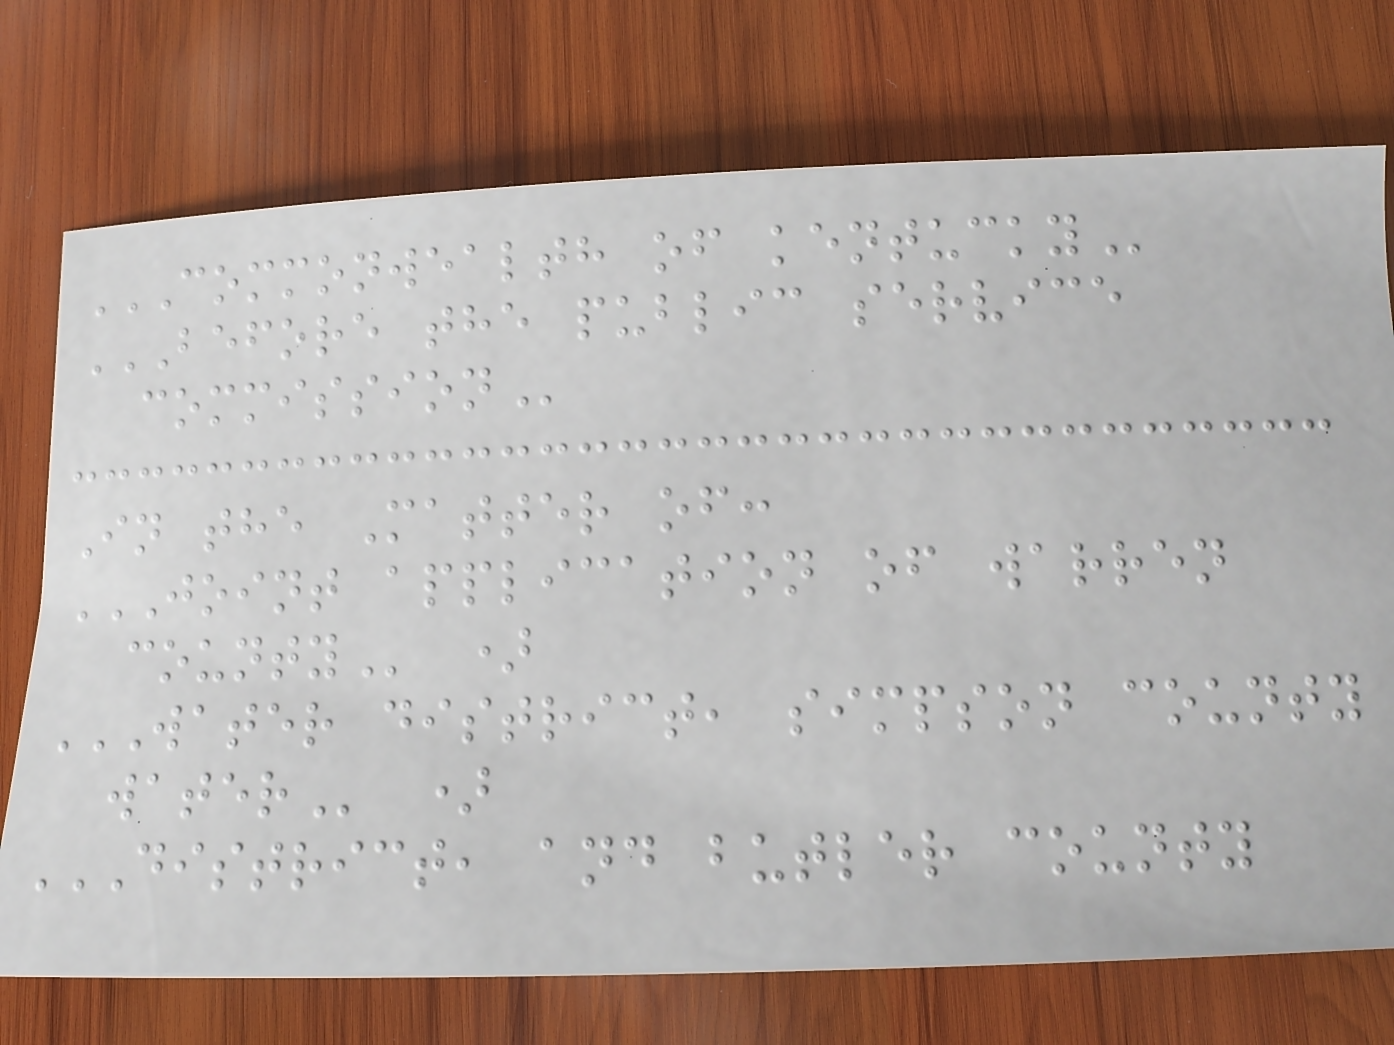COMMONWEALTH OF KENTUCKY
BEFORE THE PUBLIC SERVICE
COMMISSION
In the Matter of:
JOINT APPLICATION OF WARREN
COUNTY )
WATER DISTRICT, SIMPSON COUNTY
WATER )
DISTRICT, AND BUTLER COUNTY
